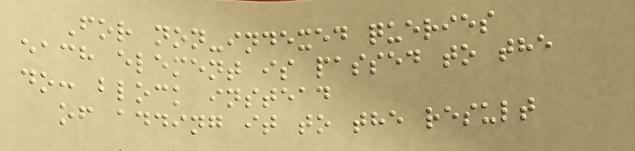For non-indexed queries
each element is passed to the
do: block instead
of adding it to the result
